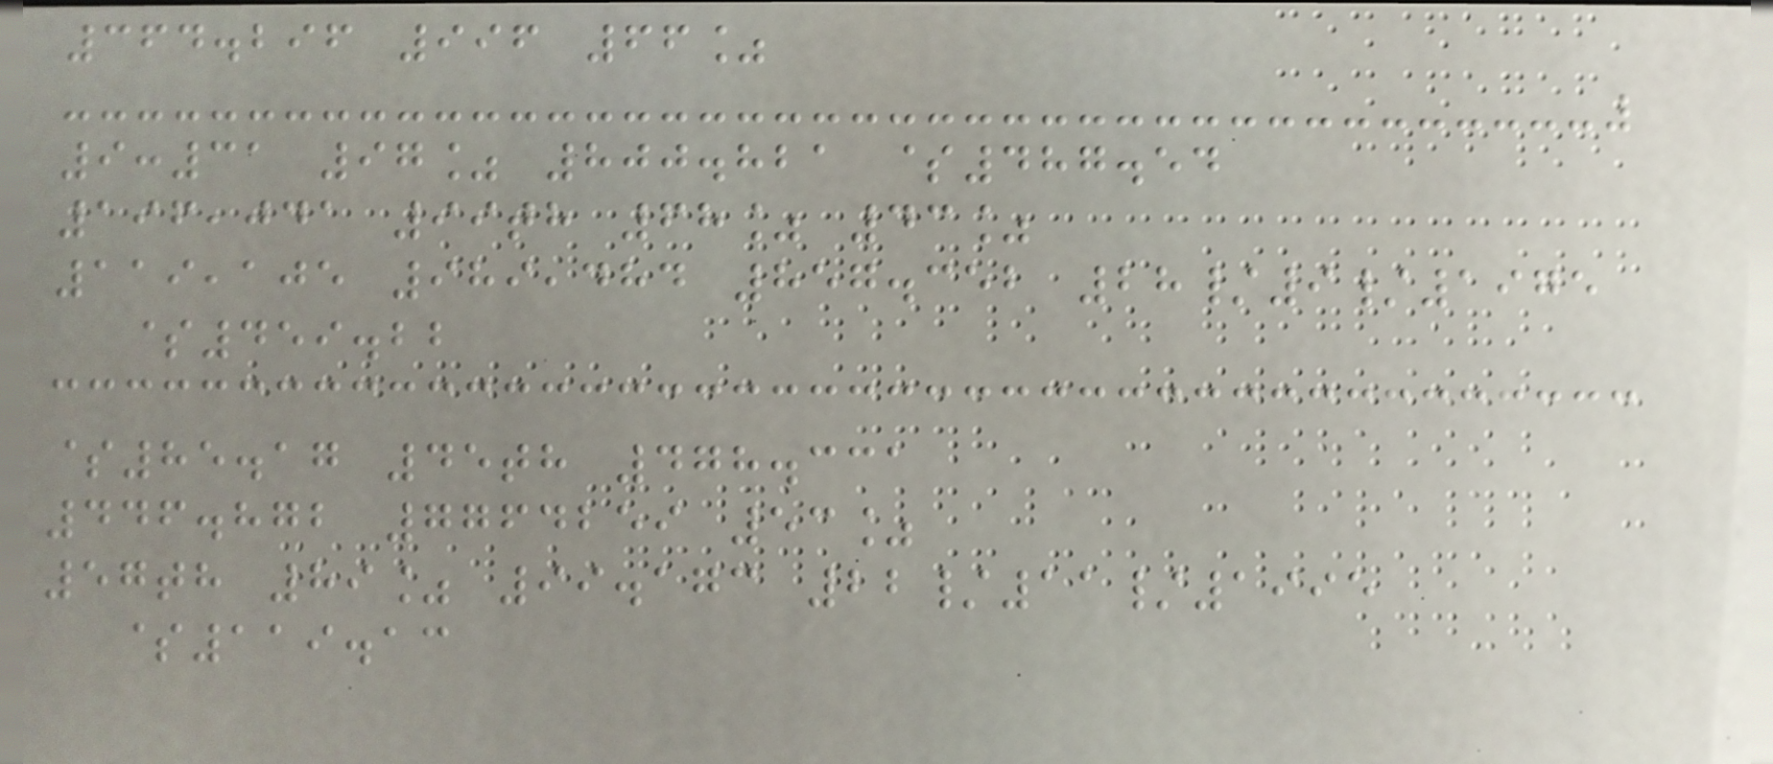364.296 996 66%
9:31 97% 800.821 $487.54
196,041 99th 68% 43%
119,105 989,484 857.352 28/9/1975
$459.22
$85.17 45th 478.331
446.872 7764259 53%
57th 89% 99.173 22/11/1995
$119.13
